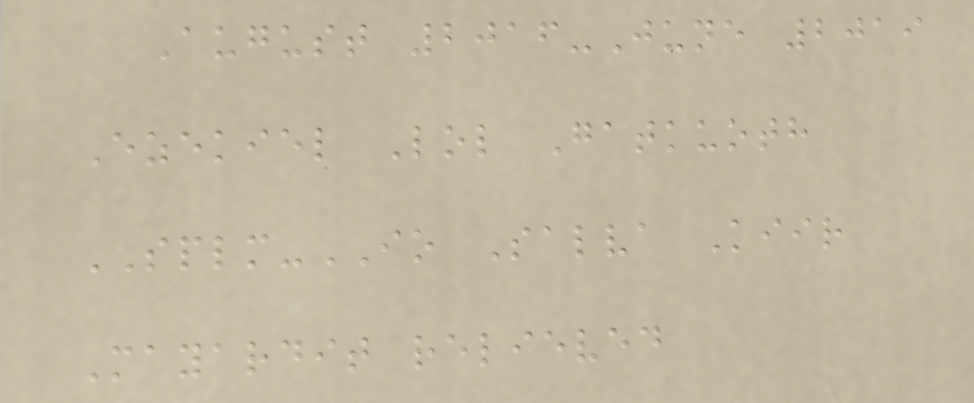August 2016-June 2019
Ezekiel Lol Gatkuoth
SPLM-IO Salva Kiir
Mayardit relieved
